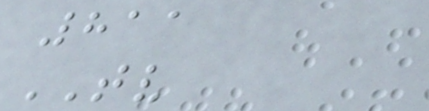811
TV
